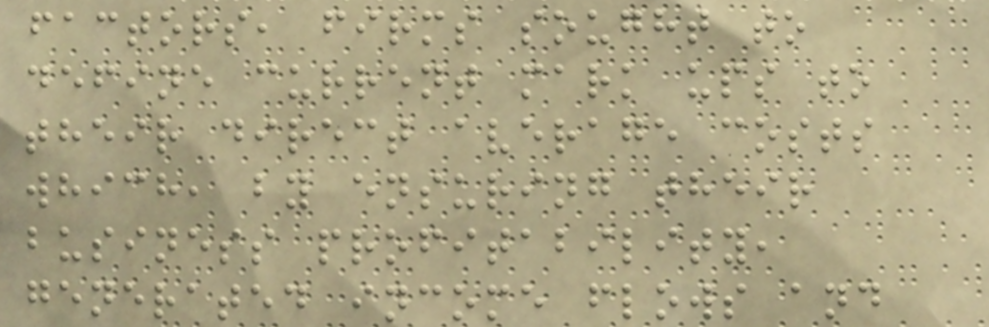factors, firms sought to
define current mark ups to
their direct average costs
which, by ensuring their
business profitability,
generated income flows and
